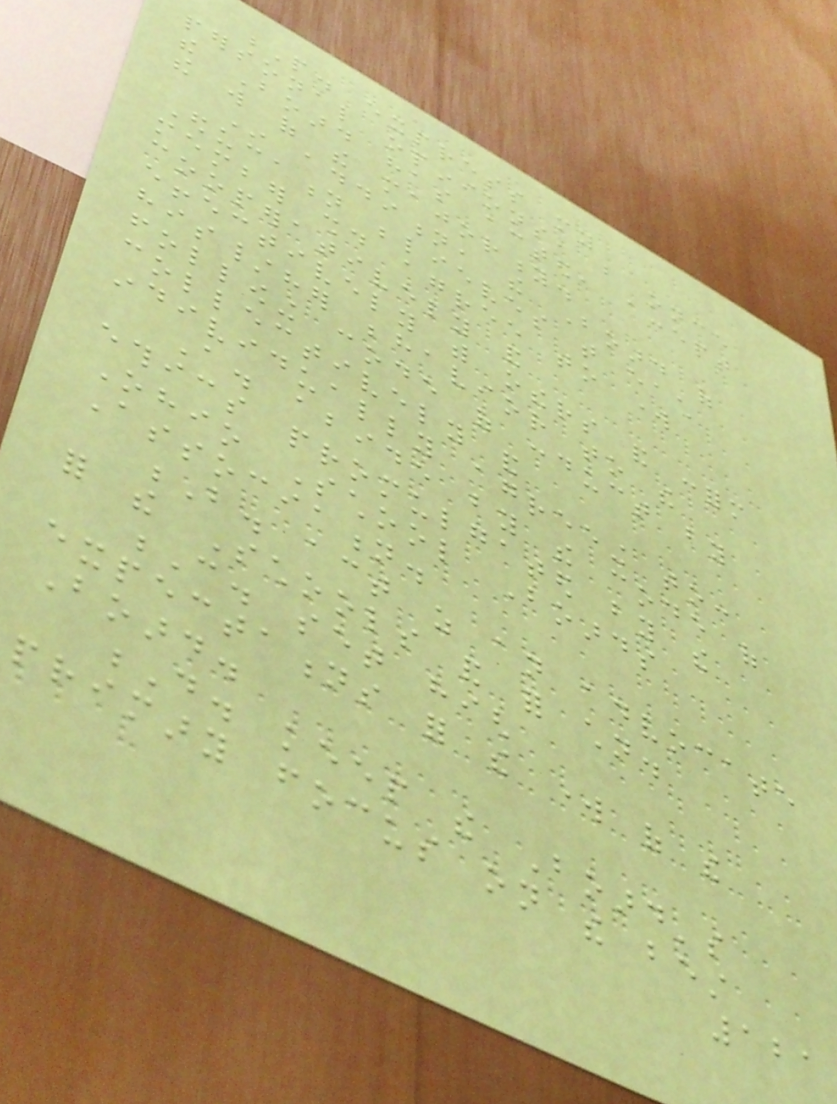P. express my
personal opinions, but once
the Board has acted, accept
the will of the majority.
In addition, the Board of
Education believes that each
member should agree to work
cooperatively and
effectively with others and conform
his/her behavior to the
following code of conduct by
collectively and
individually agreeing to:
A. abide by the code of
ethics promulgated by the
Ohio School Boards
Association.
B. act as an advocate
for the Schools and for children.
C. set high
expectations for the work of the
Board.
D. keep the Board's
primary focus on the best
121
